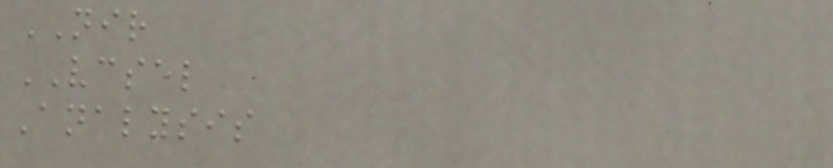NIR
VCSEL
Analysis
